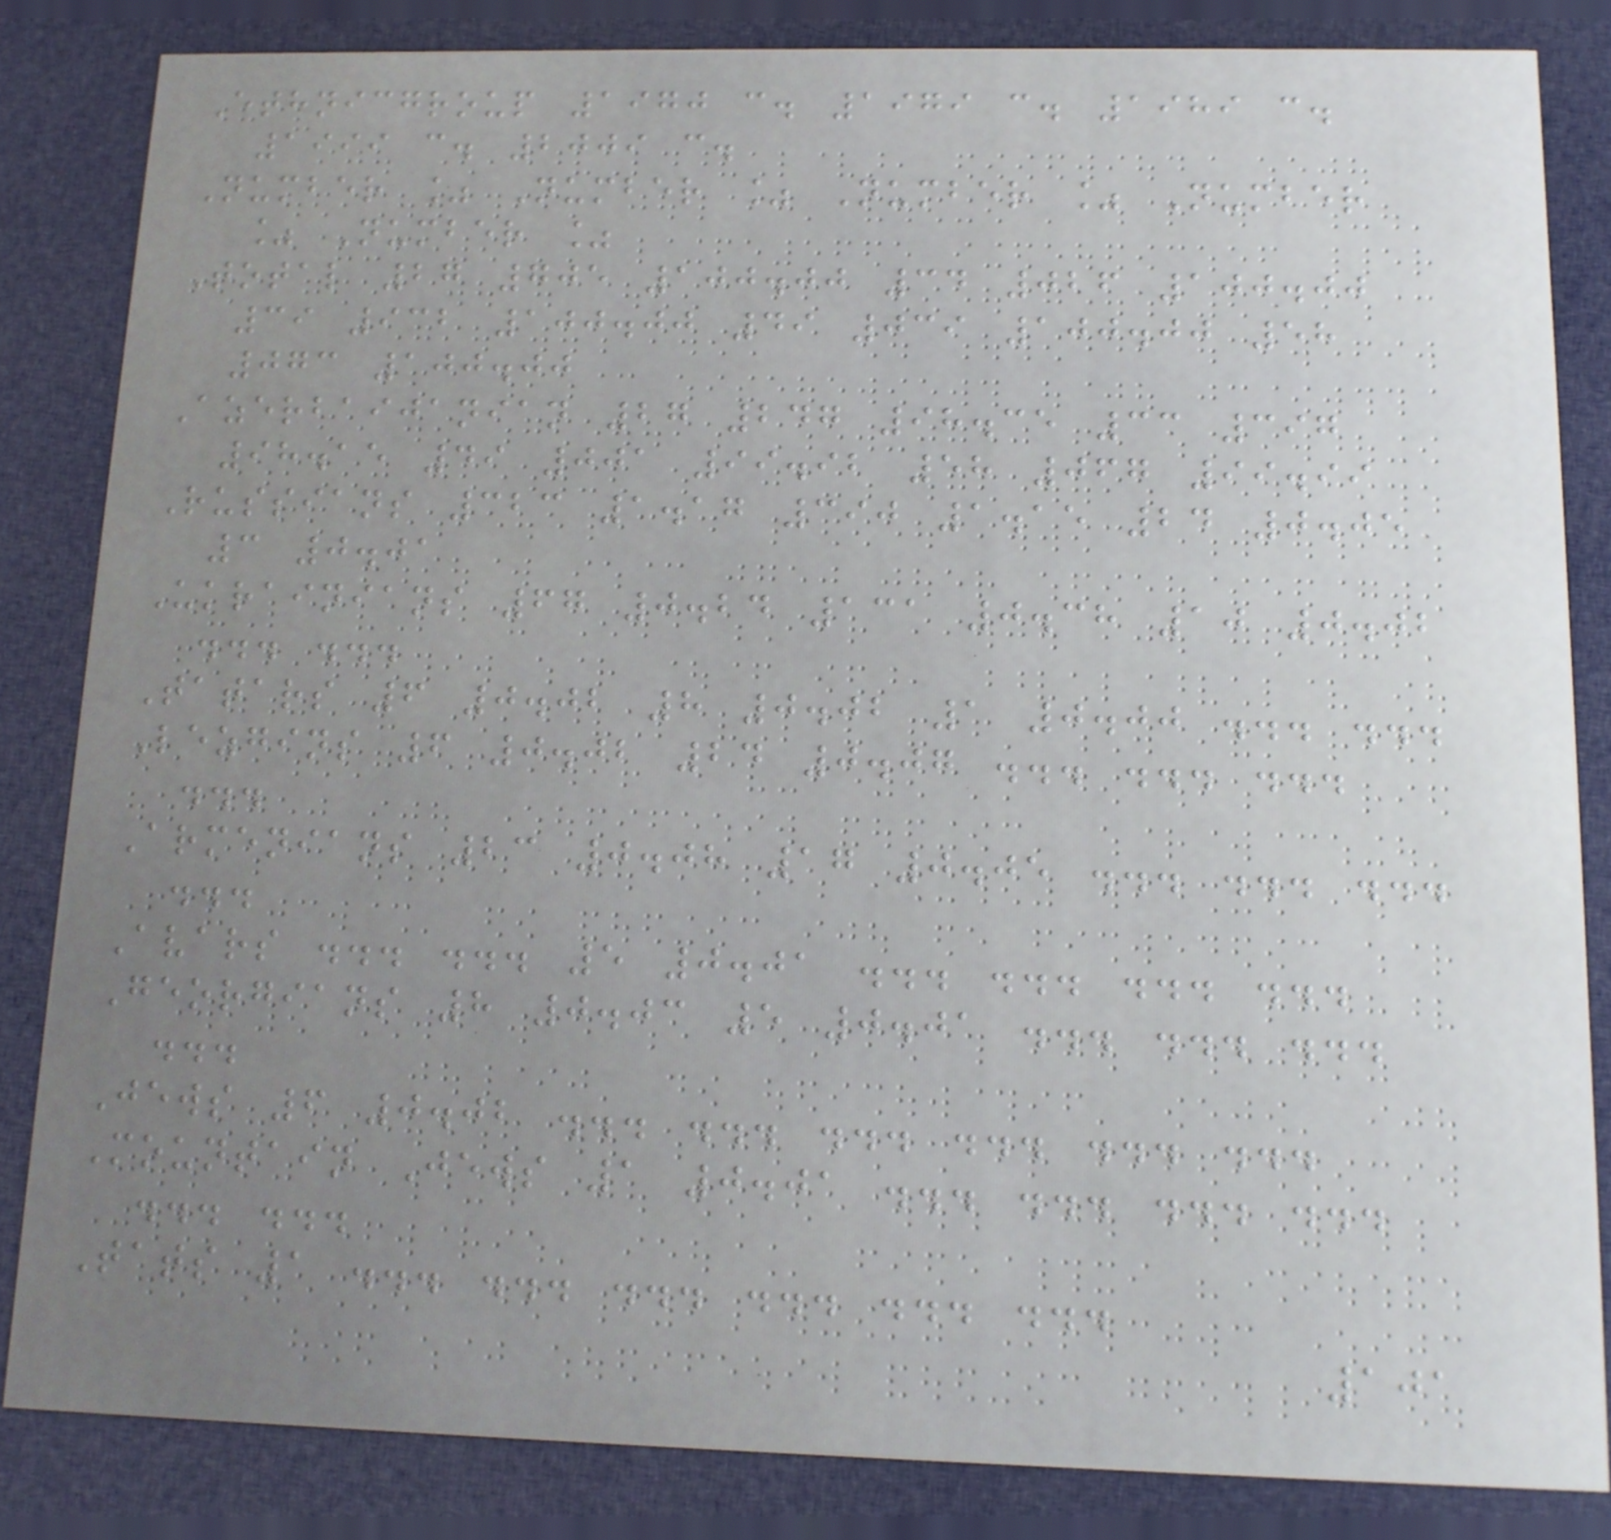Ethnicgroup 1970 c. 1979 c. 1989 c.
1999 c. 2009 c.
Number % Number % Number % Number
% Number %
Total 27 705 100.00 34 026 100.00
39 932 100.00 49 039 100.00 58
073 100.00
Azerbaijanian 27 247 98.35 33 397
98.15 49 001 99.92 58 067 99.99
Russians 323 1.17 390 1.15 24 0.05
3 0.01
Ukrainians 67 0.24 131 0.38 10 0.02
... ...
Tatars 6 0.02 8 0.02 1 0.00 ... ...
Lezgins 6 0.02 24 0.07 ... ... ...
...
Armenians 23 0.08 17 0.05 ... ... ...
...
Avars ... ... 5 0.01 ... ... ... ...
Georgians 8 0.03 5 0.01 ... ... ...
...
Jews 6 0.02 ... ... ... ... ... ...
Mountain Jews 1 0.01 ... ... ... ...
... ...
Tats 1 ... ... ... ... ... ...
101
